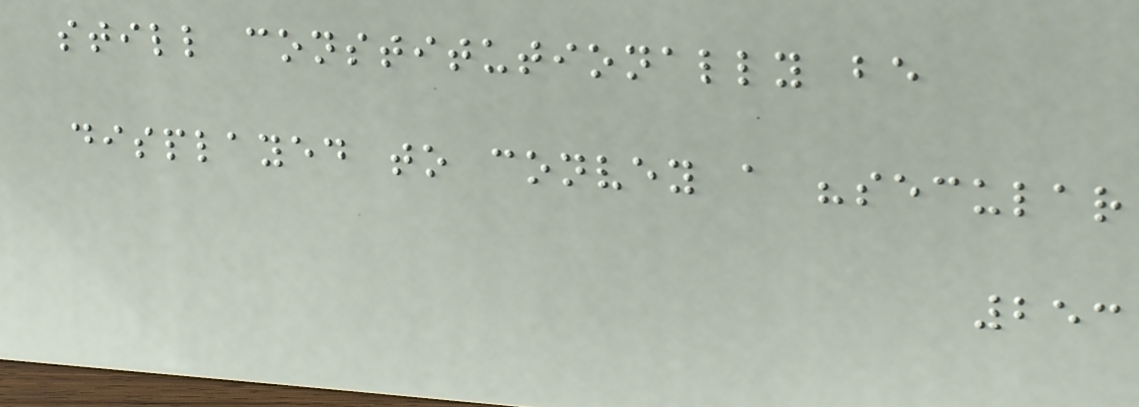still constitutionally be
displayed to convey a "secular
253
